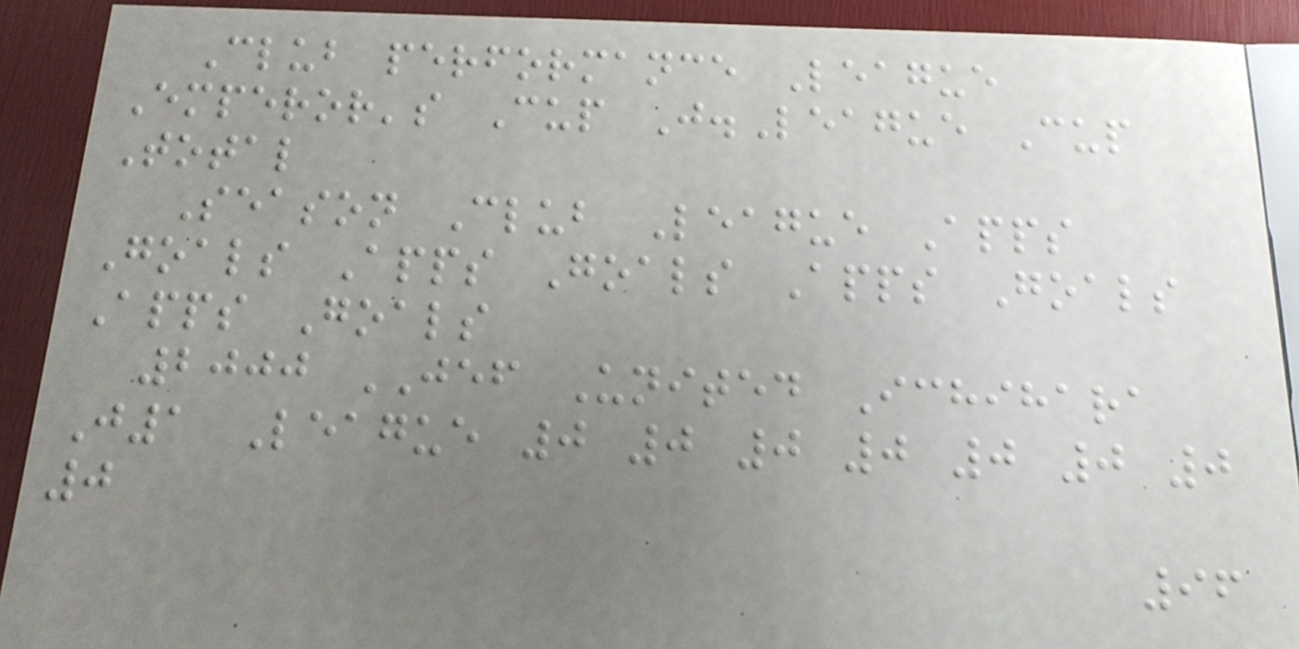Club performance League
Emperor's Cup J.League Cup
Total
Season Club League Apps
Goals Apps Goals Apps Goals
Apps Goals
2000 JEF United Ichihara
J1 League 0 0 0 0 0 0 0
0
96
